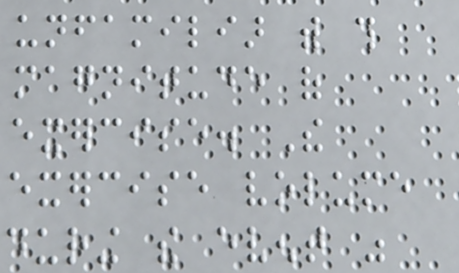unfamiliar with this
magnitude of
exercise. The
exercise volume
during the event was
